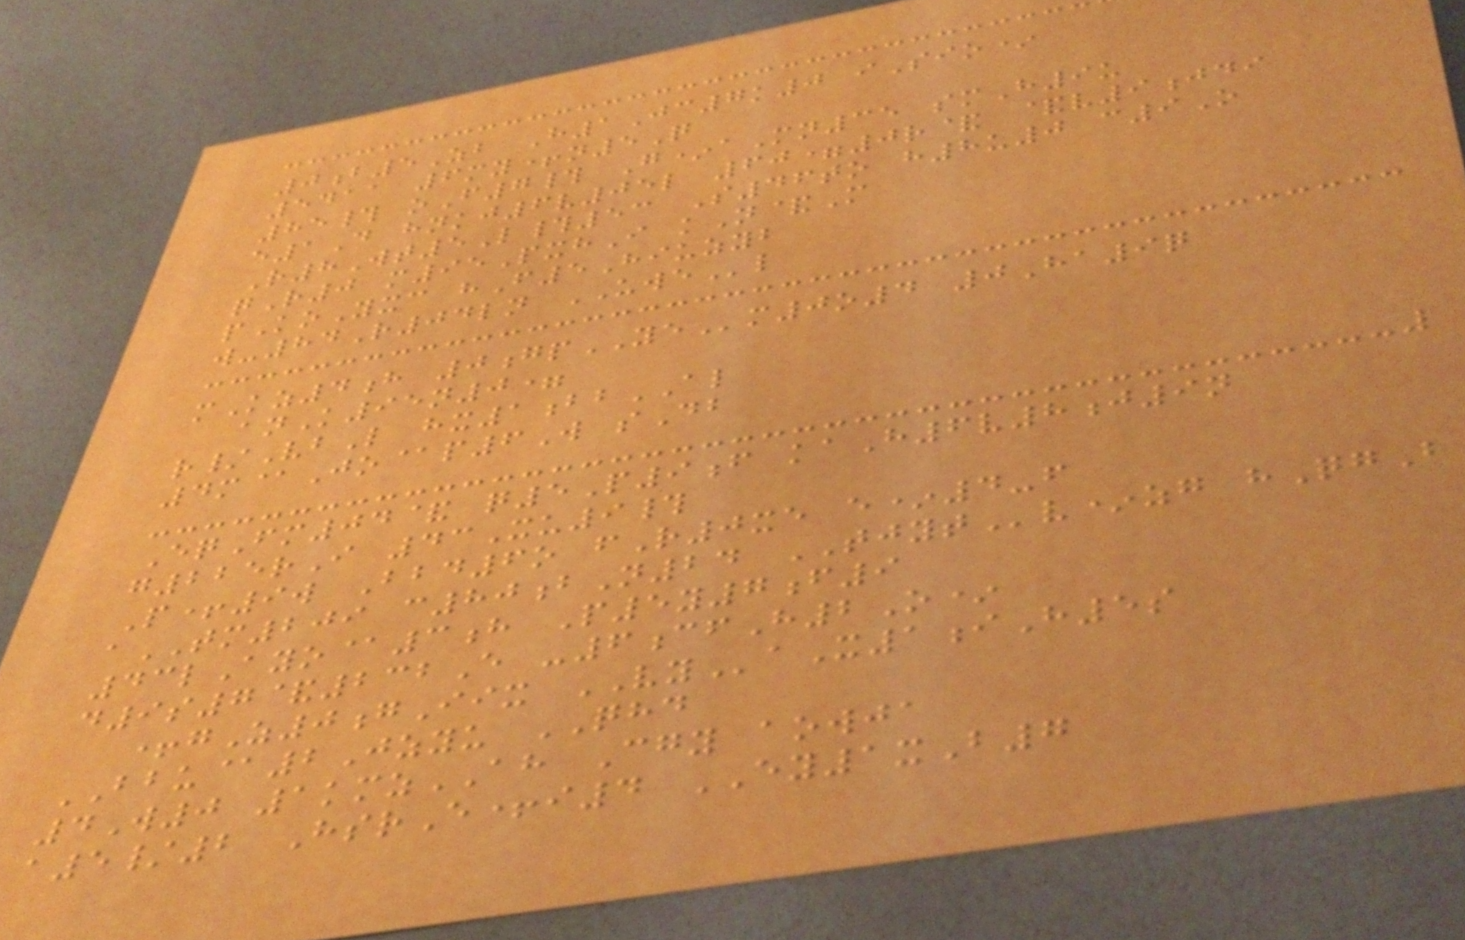0b5Zb H1Jc7k0 iSio*
5411 6my+n5Q
85# oF7# G*aMn35 smH9u
e1D hnkj6v05l 60=0r& &v9jdi
R8Wt5L#53 S46to h8u0 c9O
qR0 m95PxhI kN&M
pKoYxc hF5Hiuzyb
w-84R04ln UWEl
mKz4h 0gpYEm0o4 0Ha9q
anK95n0=
r/VbL hx1bbAL
4m@Jo@p6W sDb
EqFm04& q5P9f kaH6v8j9n
g225rI 43Xu9#
P+9w Bbd6o fR0xe e*4-f
aTM209 c80bN24 TJYTv*zg hQgB
43lAyo@3h P5y7f9
d9s7&232E -6cfH2O*
+gZ0gIix VYaX1iH5s
BBU@2Jzyu QHD
4W0 1kmzAH Cgy aowja
a5/2 HsrE+i4 EY1xB7
